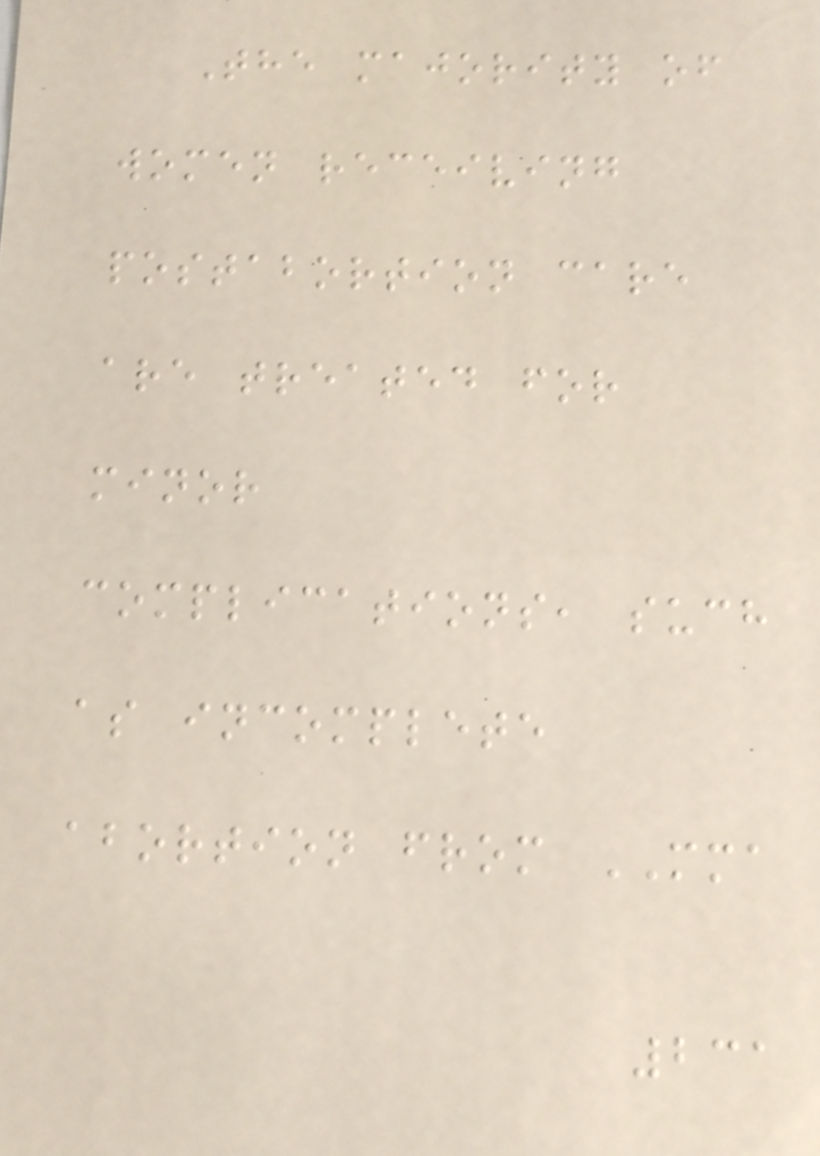The majority of
women receiving
postabortion care
are treated for
minor
complications, such
as incomplete
abortion from MMA
231
